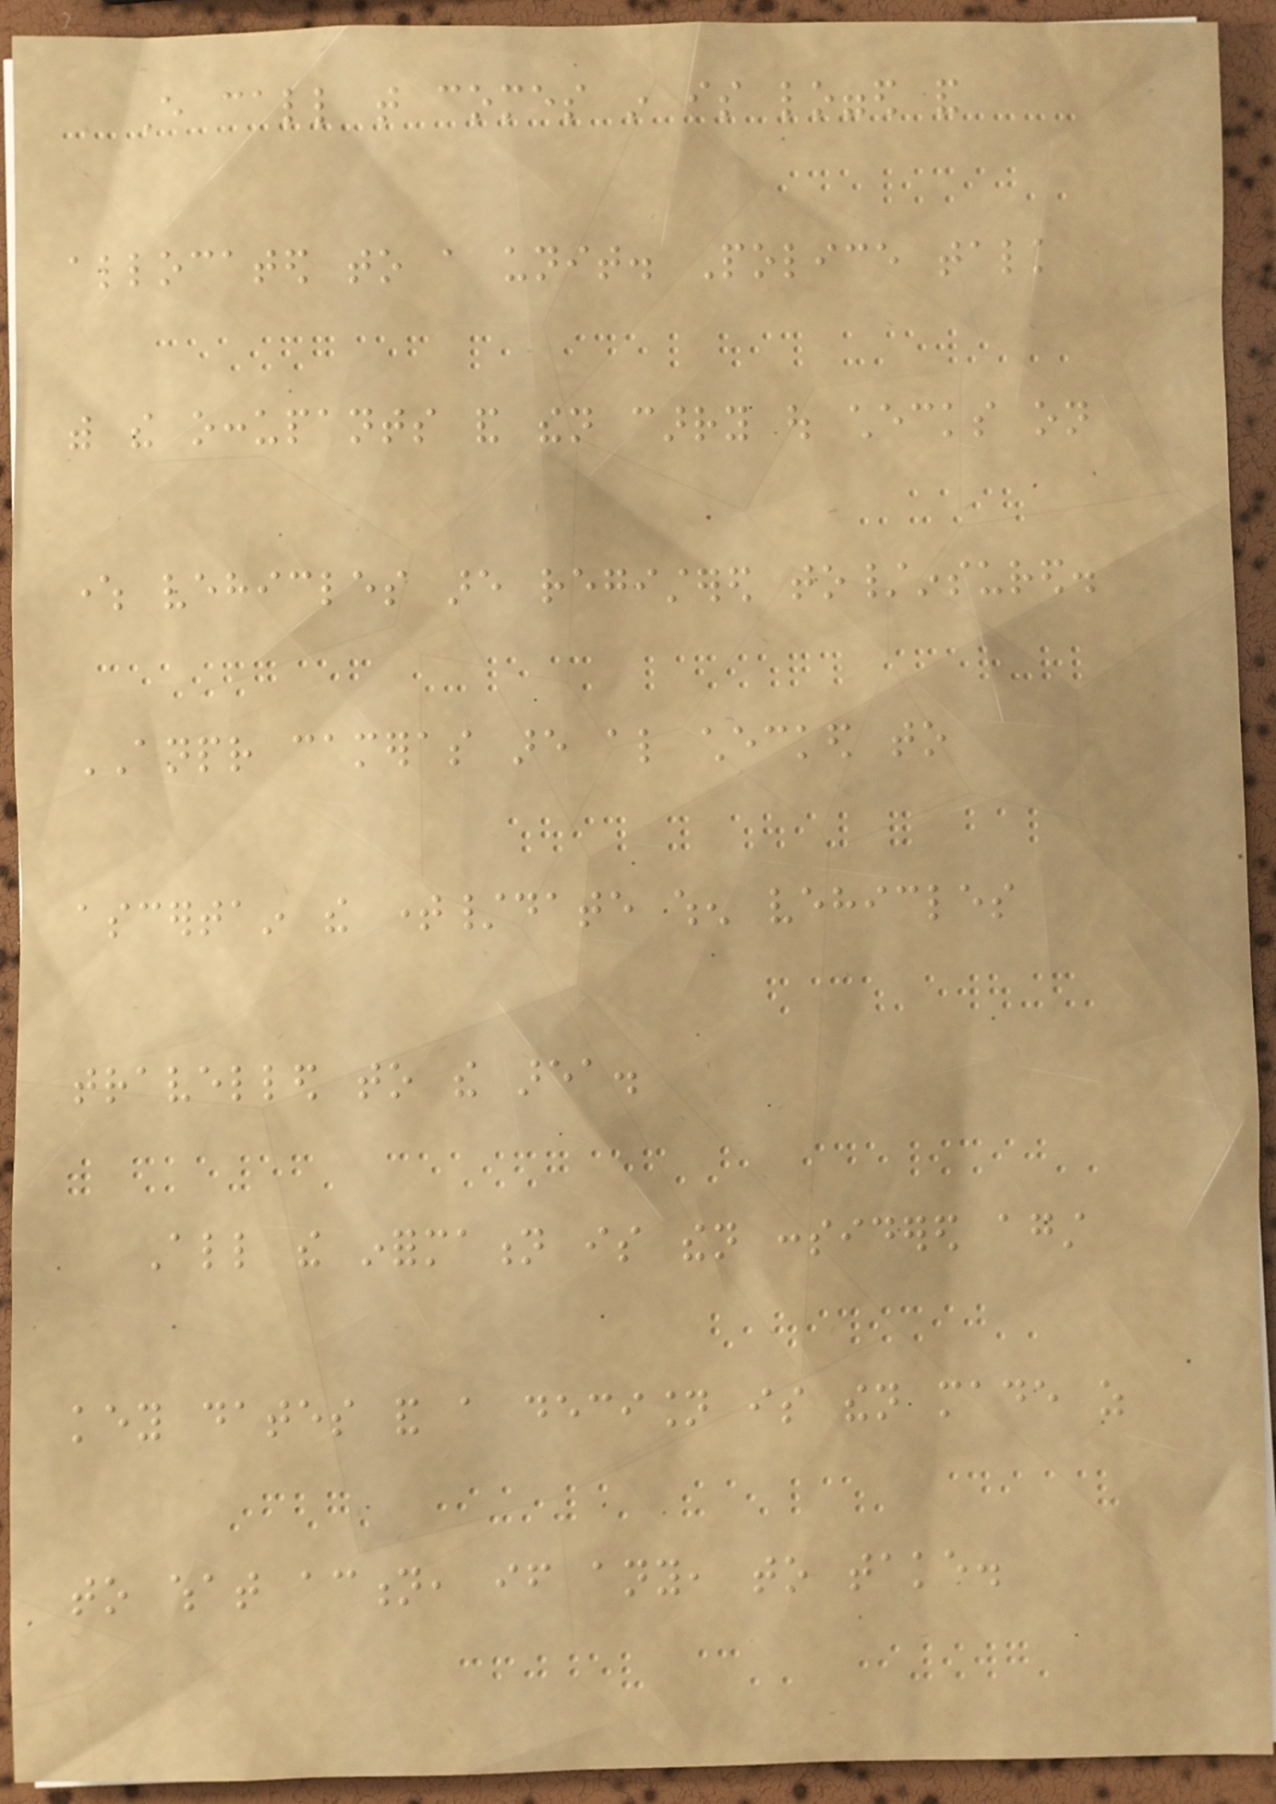Every call that comes in is logged and
allocated to a unit. Police talk
with the occupants and then carry out checks on
where vehicles are registered to/insured.
ANPR cameras are also checked to
ascertain the time/date when vehicles
travelled to the area.
All the information is then considered against
key dates and a decision is then made as
to what action, if any, to take.
